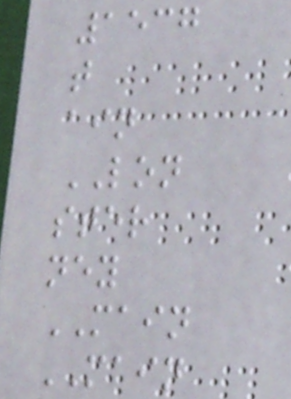1537
t
ain
LON
ster
ney
MAIN
MAIN
